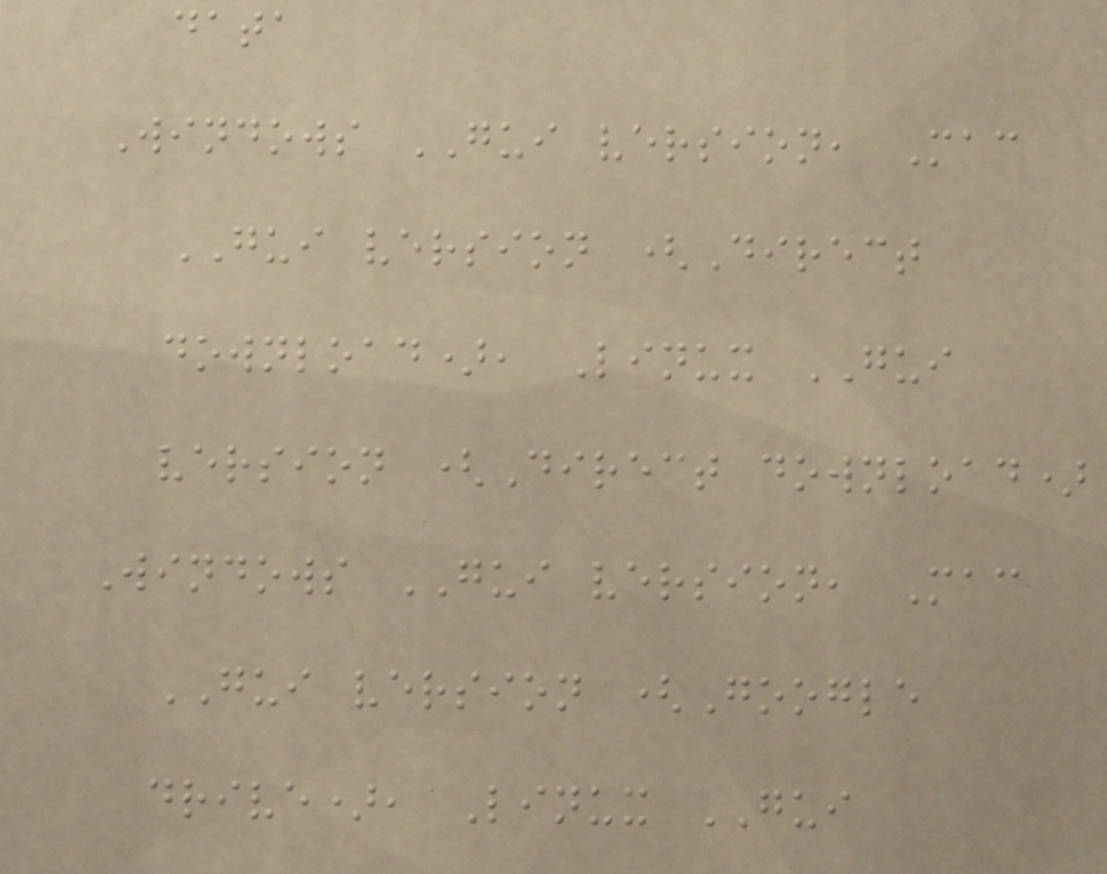data
Windows GUI version, Mac
GUI version (Direct
download), Linux GUI
version (Direct download)
Windows GUI version, Mac
GUI version (Google
drive), Linux GUI
